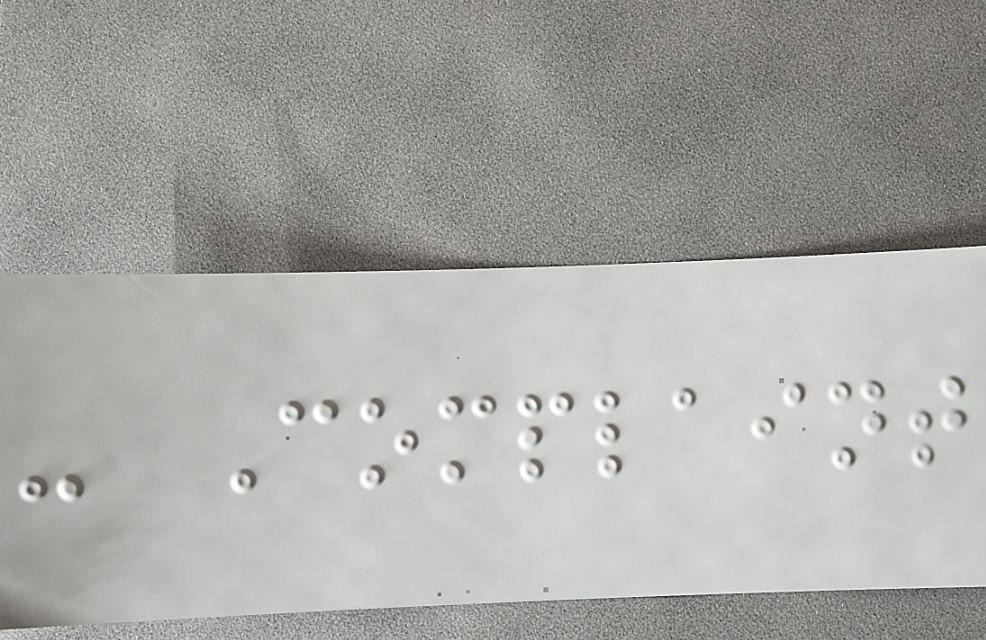- Complaint
